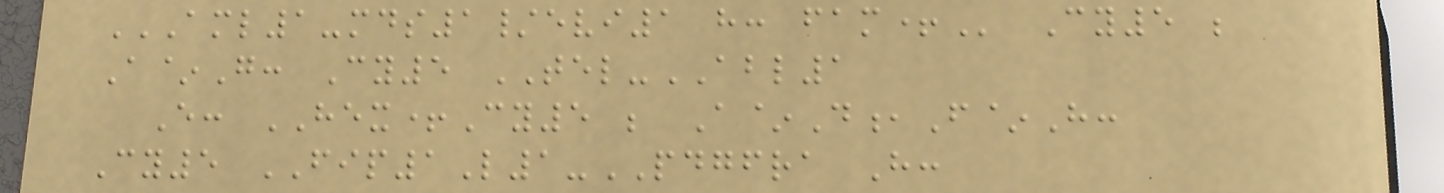AML1-MDS1/EVI1 H: FAM+ Cy5 ;
A~G: Cy5 TEL-ABL1
E: HEX+Cy5 ; A~D,F~H:
Cy5 FIP1L1-PDGFRA H:
